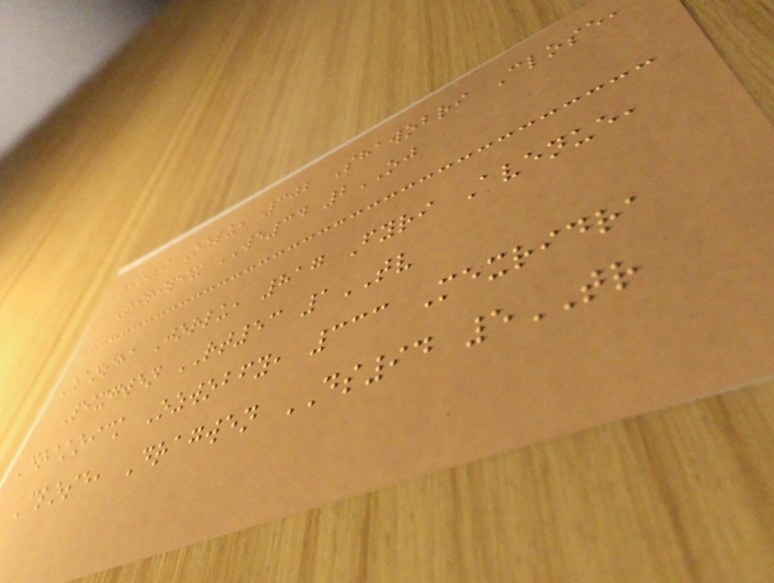Riqui Ozlu, 302 Shawobri Close,
Riripix WE34 2OJ
Zansha Jorlu, 817 Fyri Avenue,
Pixgwen RT53 1TV
Drakoick Ozwobfy, 333 Mexridra
Close, Dragwen DS94 5TR
